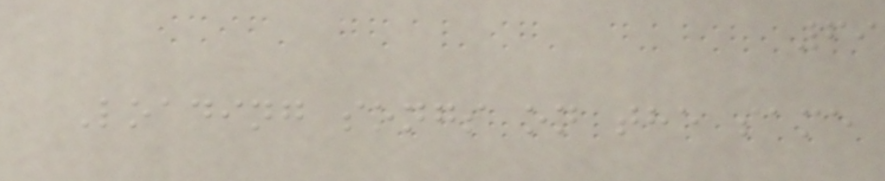69
Loading songs on the same
